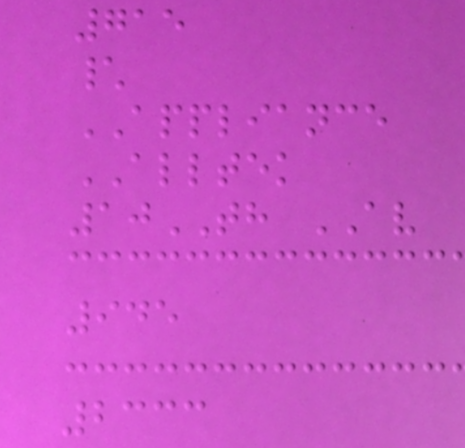715
\
APPLIANCE
ALLTEK
10TH AV
945
2333
